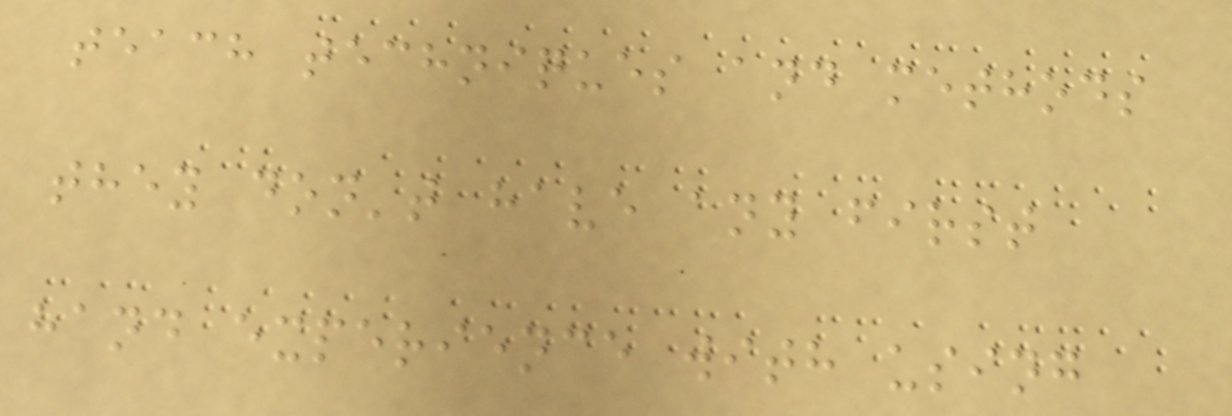teach techniques and methods
they don't have any first
hand experience with using
